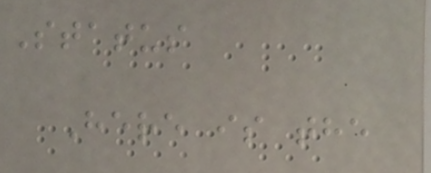Status
Here is the
